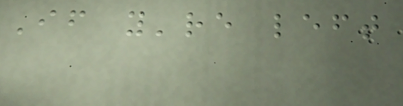If you're left
